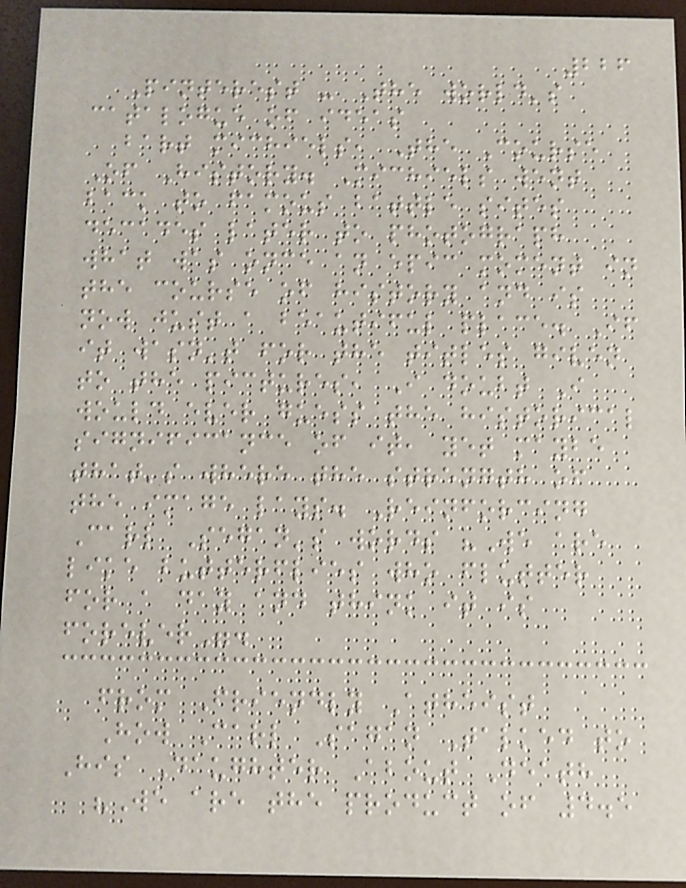226
Pinterest - The world's
catalogue of ideas
bart michiels, The Course
Of History. Michiels went
back to famous battle sites
decades later to photograph
what was once an epic moment in
the course of history and is
now just a beautiful place. If
it wasn't for the titles given
to the pictures, I doubt I
would ever guess the historical
significance of it, yet maybe
that's where the strength of
the image lays. Reinforcing
Carl Segan's words "We are
like butterflies who flutter
for a day and think it is
forever".
from Friendly Atheist
How Carl Sagan Talked to
His Daughter About Death
"We are the product of 4.5
